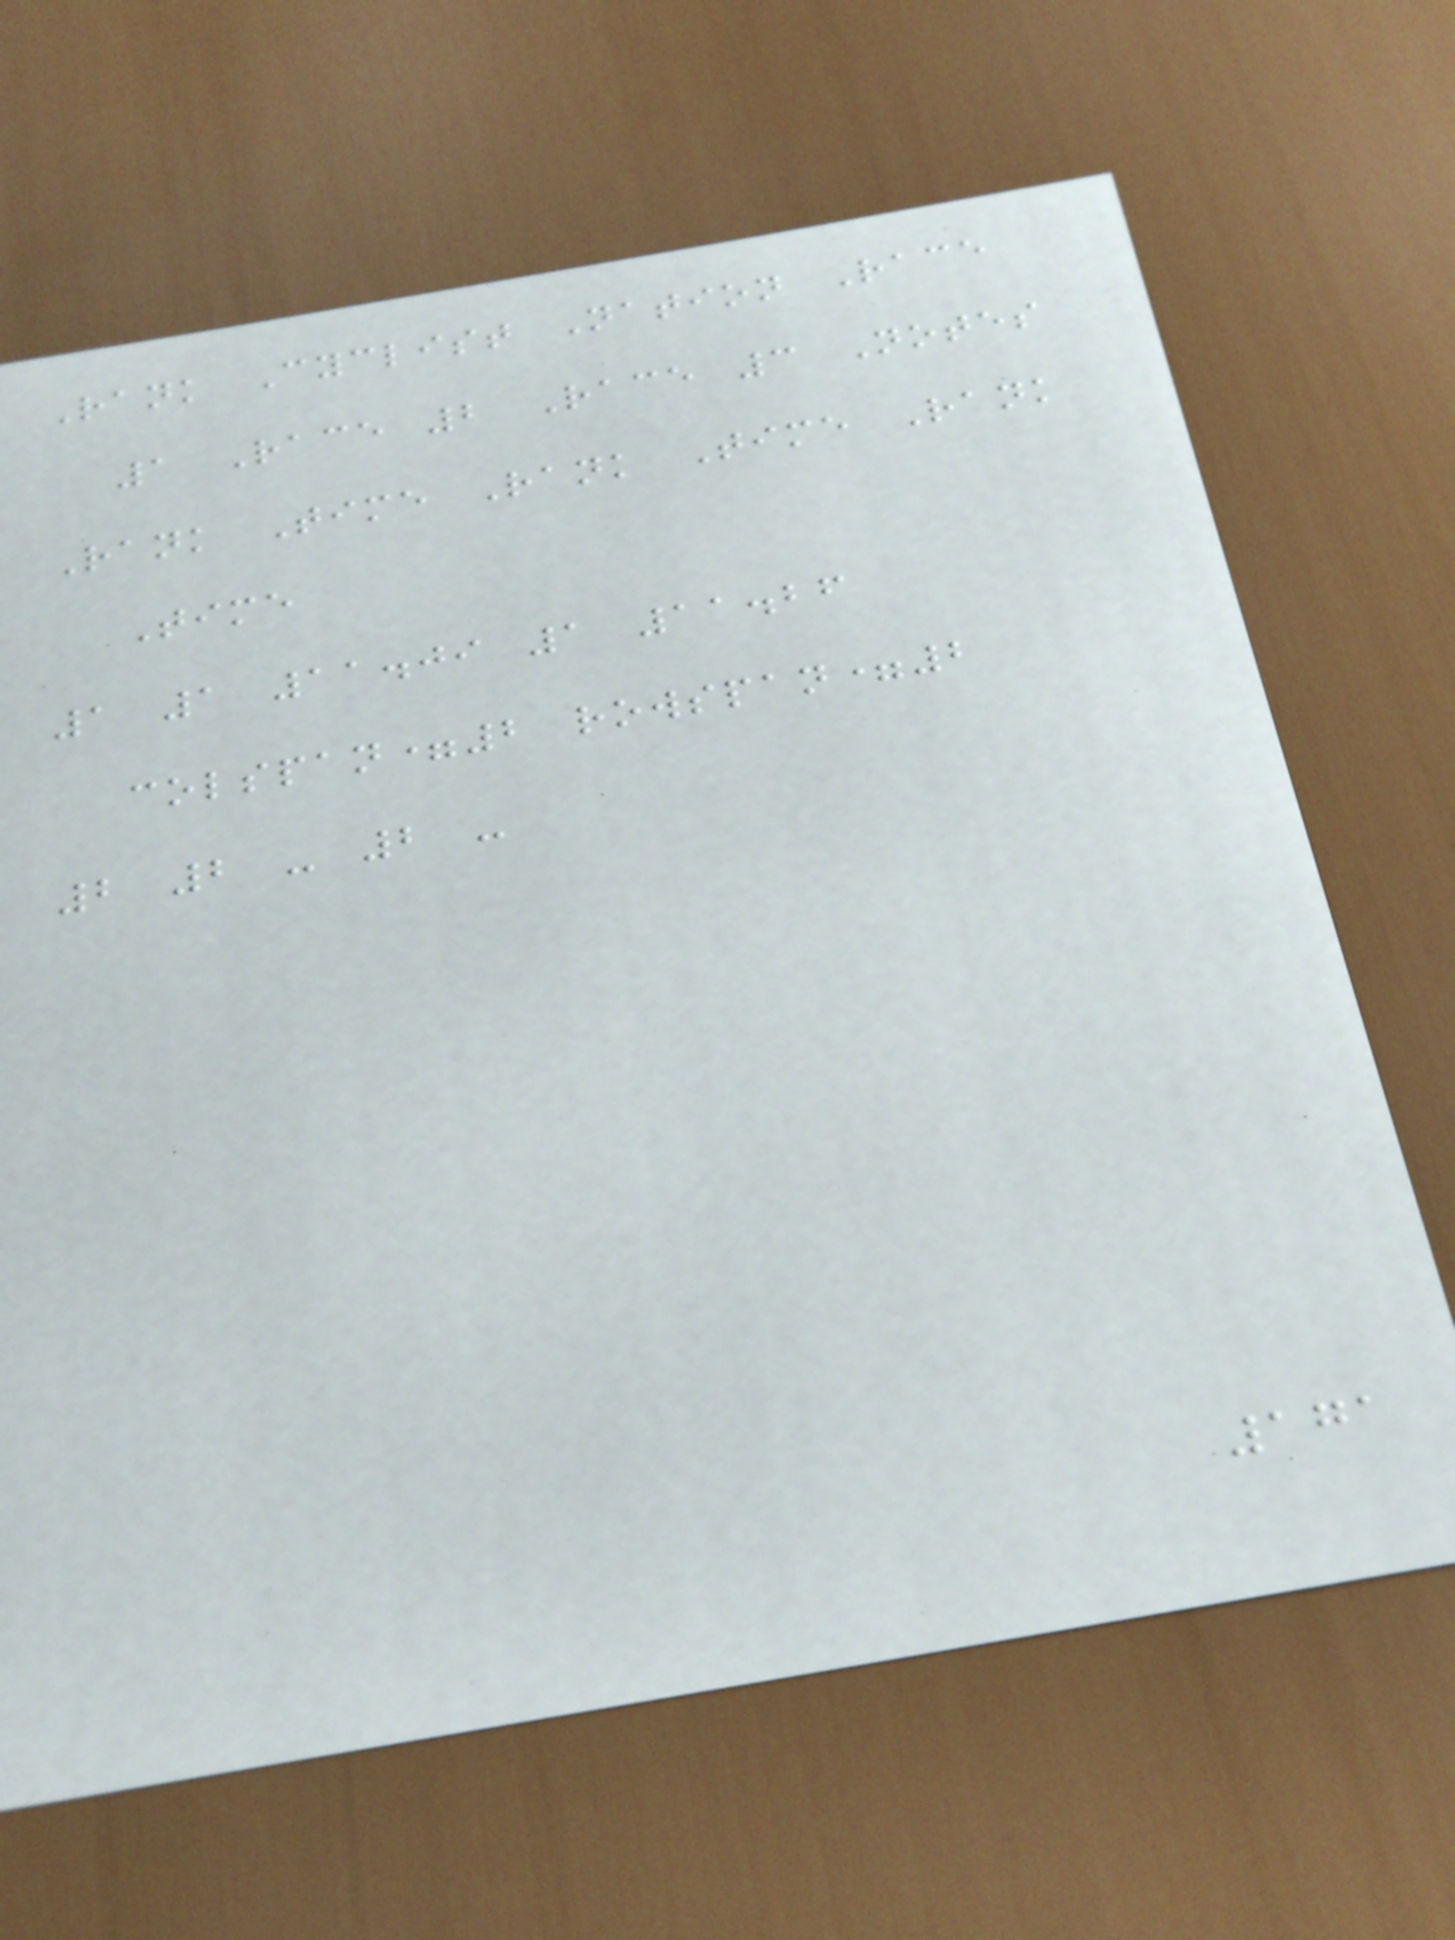Rank Cyclist Nation Race
1 Race 2 Race 3 Notes
Rank Time Rank Time Rank
Time
1 1 11.09 1 11.26
colspan=2 rowspan=2
2 2 - 2 -
171
